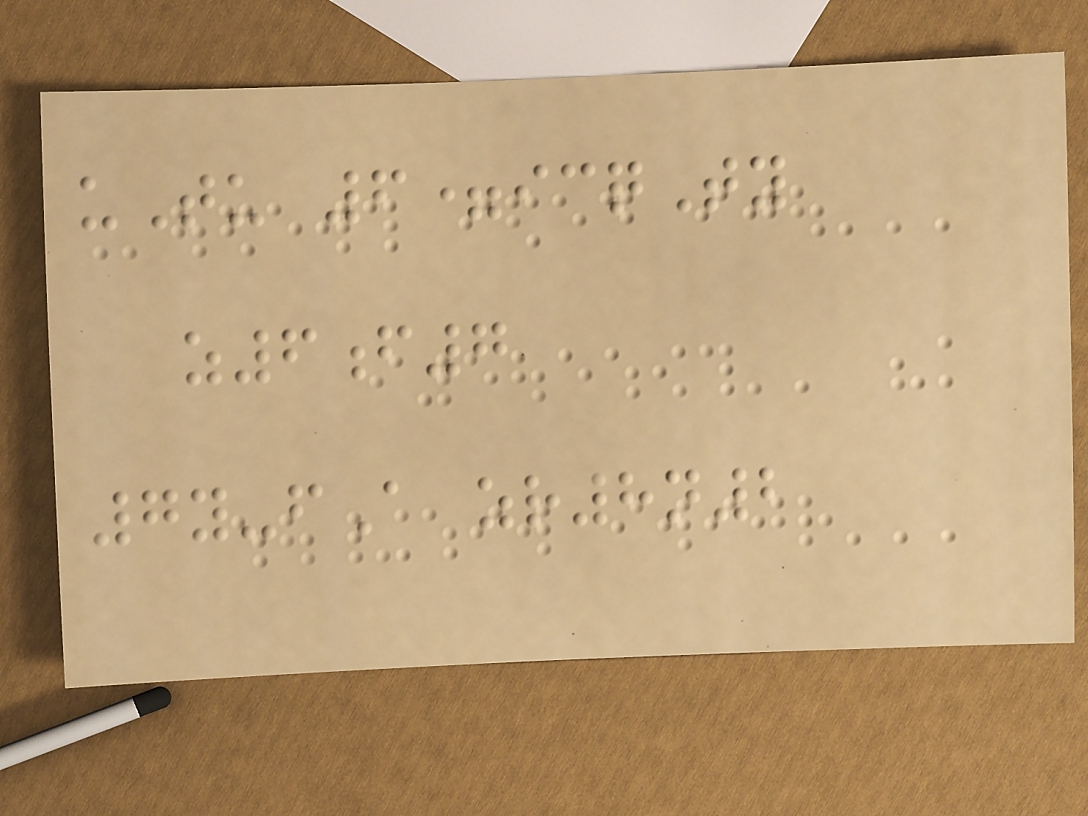uTu 6=icqTy
z6f7
7y-fA zr8n2
